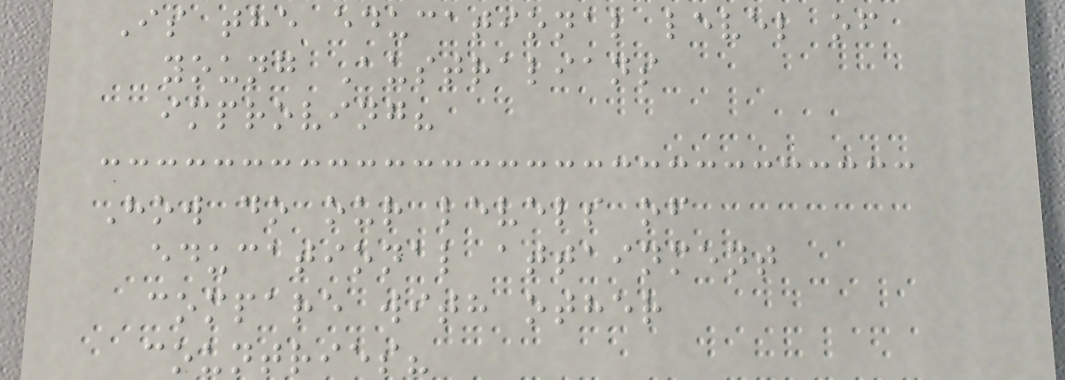Is the educational level of
young Australians
improving?
How do our levels of
educational attainment
compare with other
countries?
